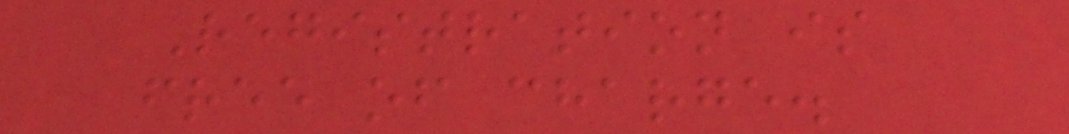Registration is
free of charge.
